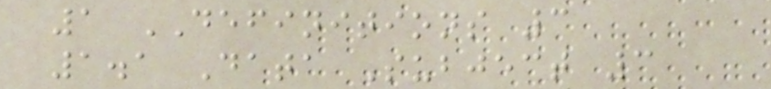1 DEFINITIONS 3
1.1 Data Subject 3
